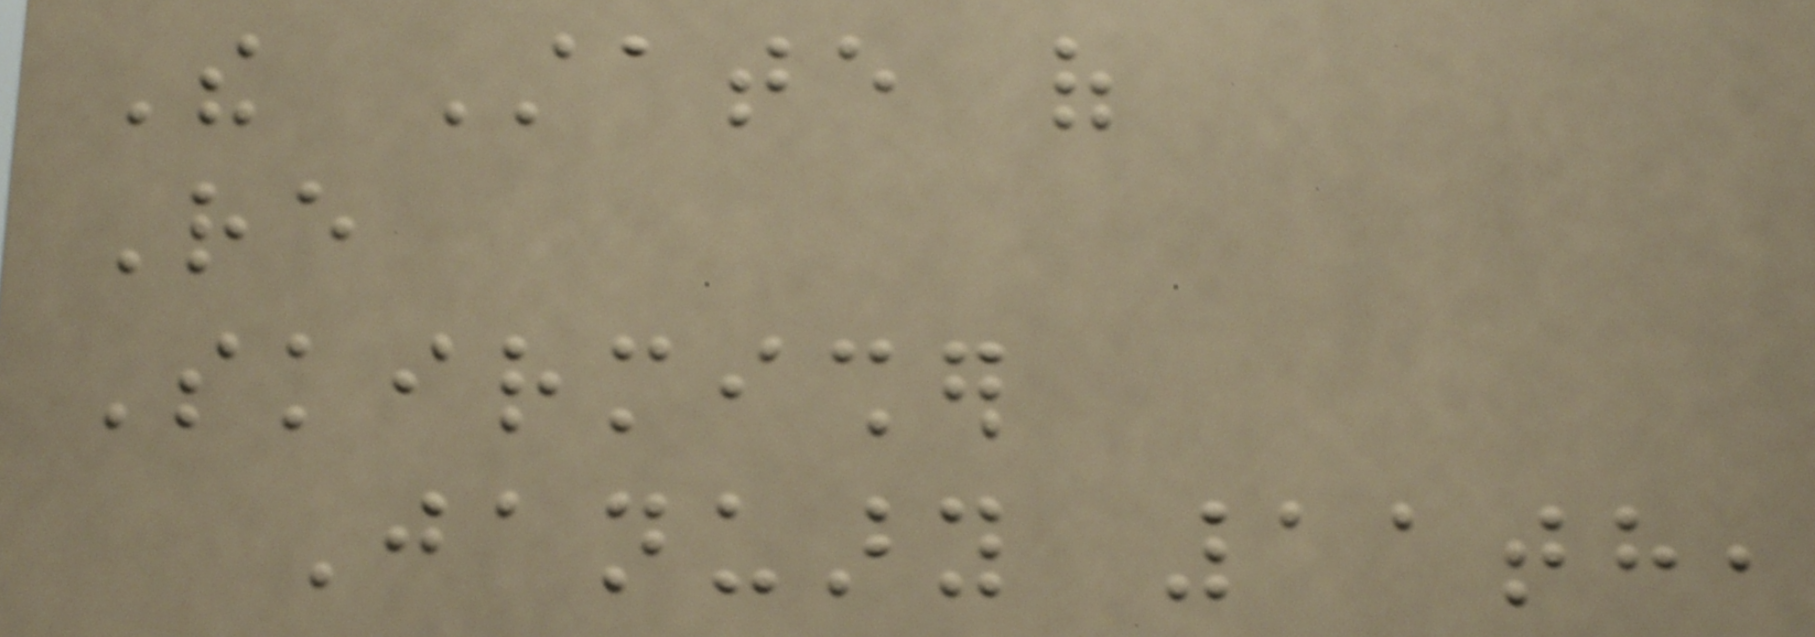The State of
Re
Skirmisher
January 11th,
